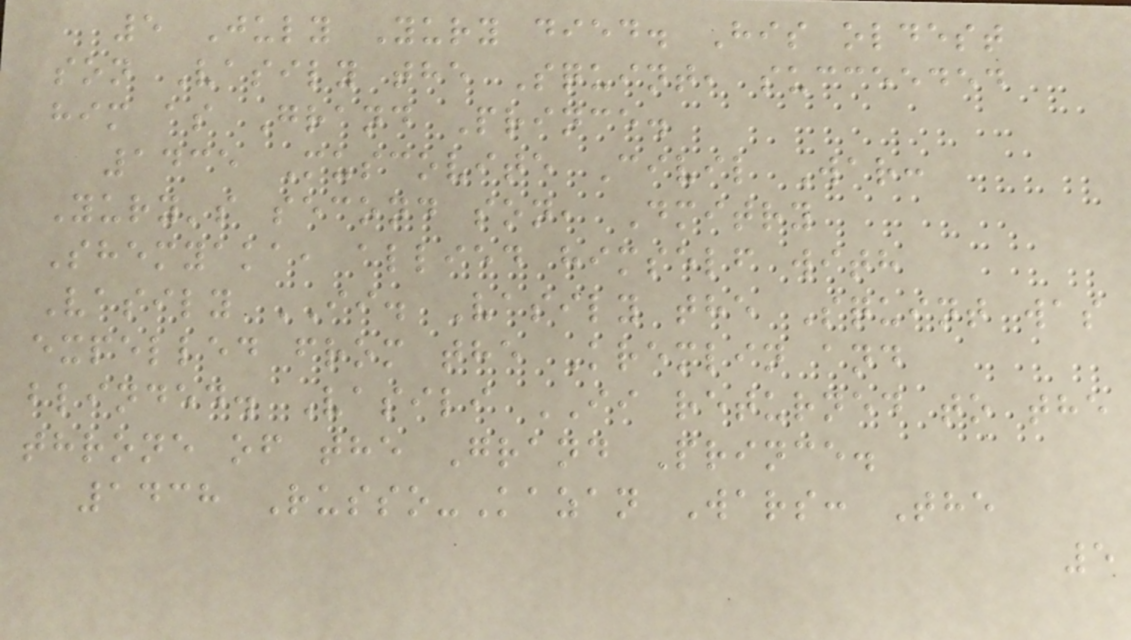5 July Yury died. His oldest
son Vasily the Squint, succeeded
him as Grand Prince.
1435 Muscovite Civil War:
Yury's second son, Dmitry
Shemyaka, allied himself with
Vasily II. Vasily the Squint was
expelled from the Kremlin and
blinded. Vasili II returned to the
throne of the Grand Prince.
1438 Russo-Kazan Wars: The
5
